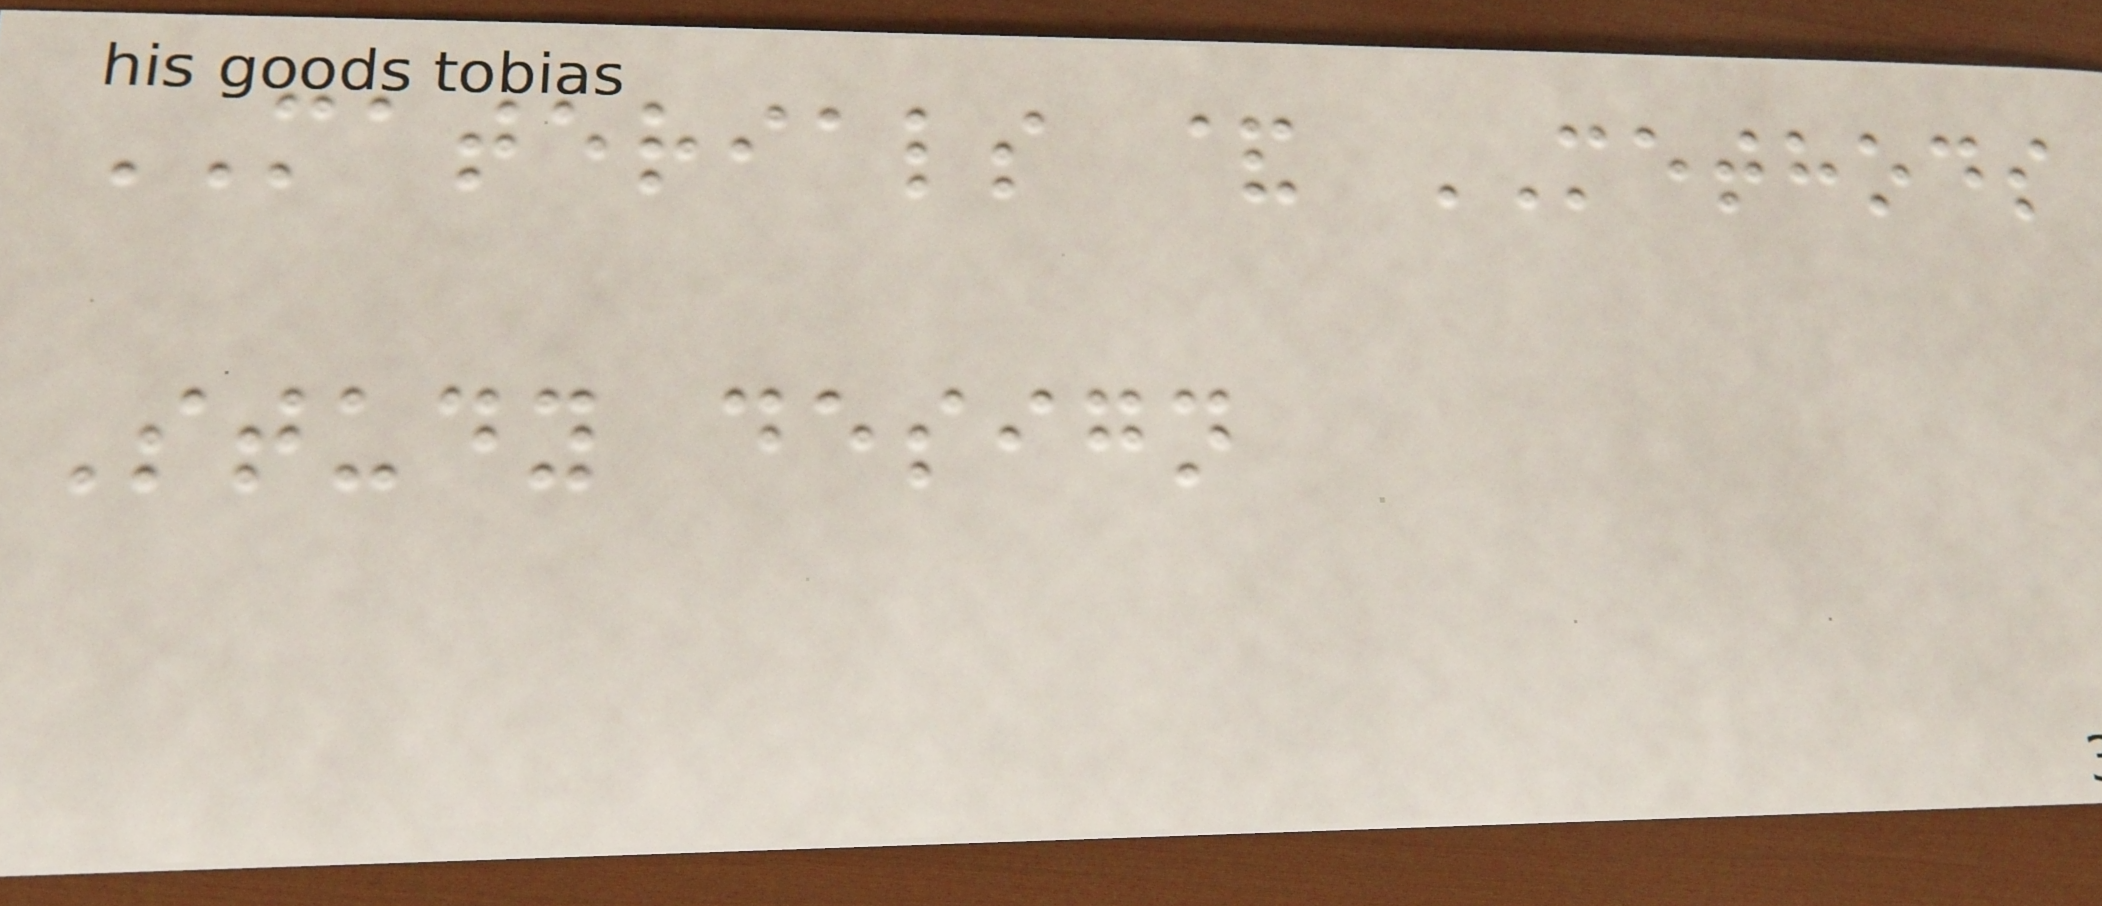MATERIALS & METHODS
Study design
